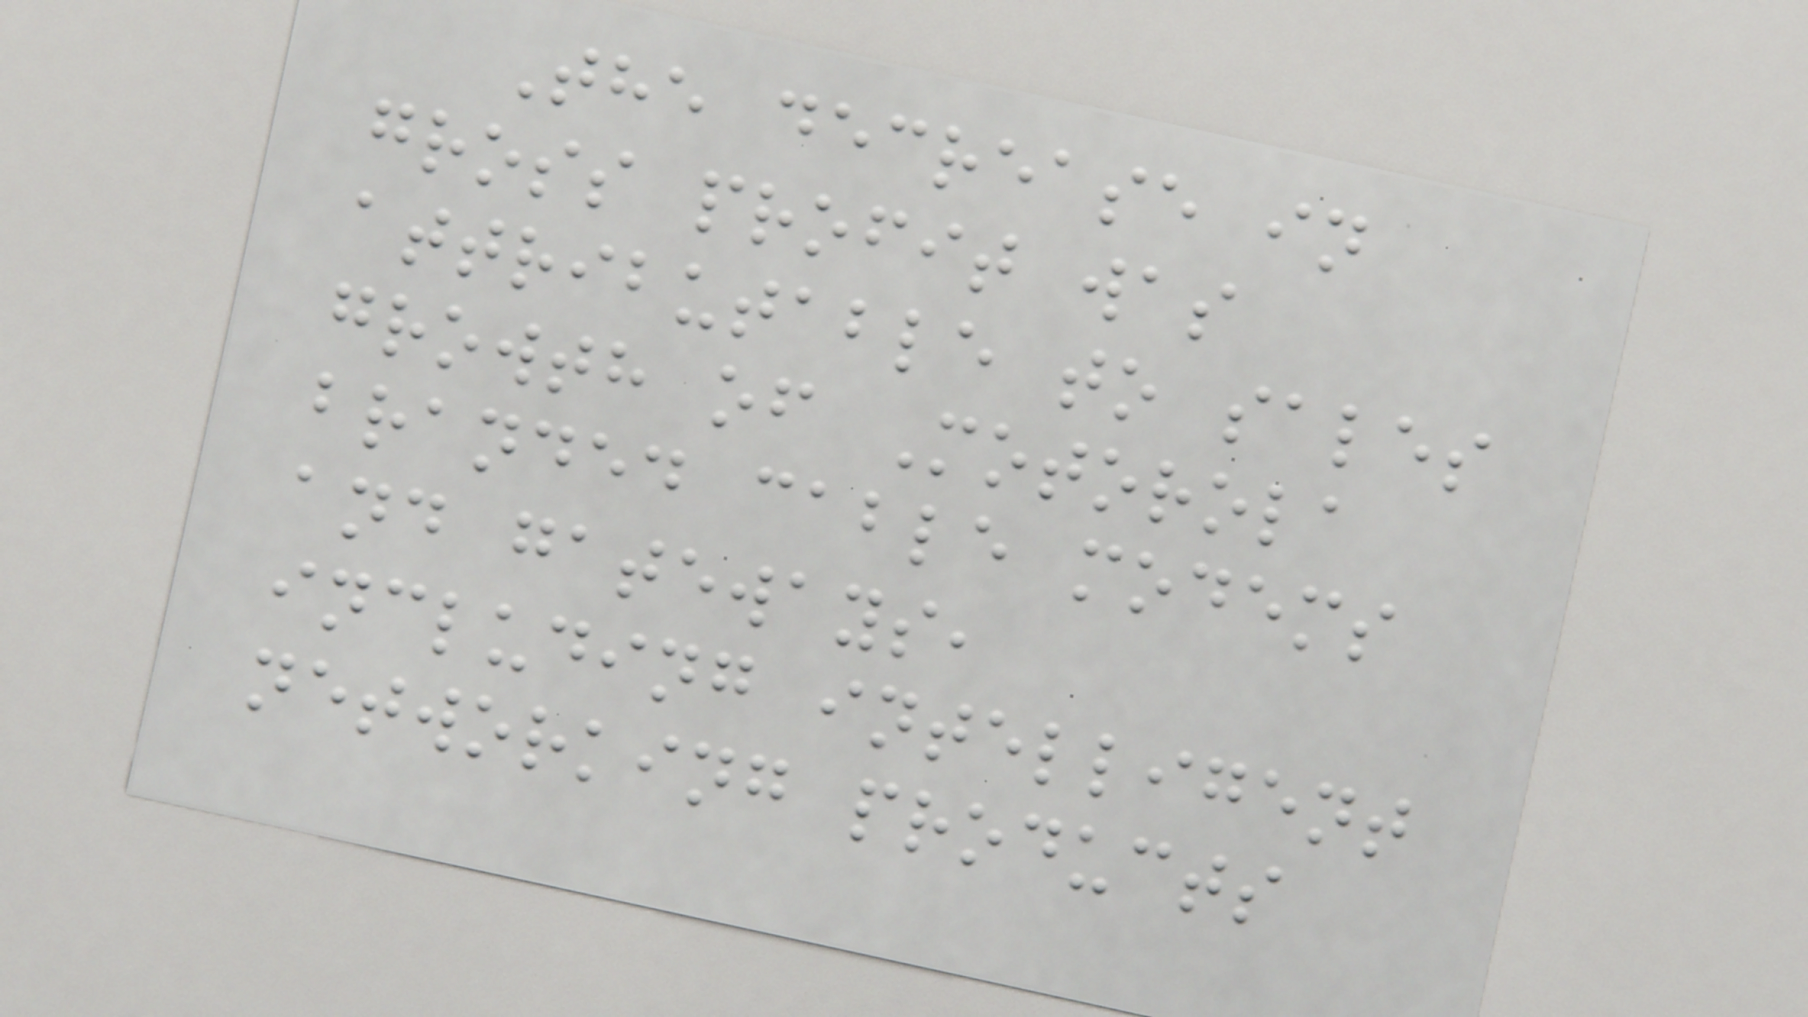The decrease in
gross profit was
attributable to sales
growth of Motorola
branded cable modems
and gateways,
including intelligent
networking products
